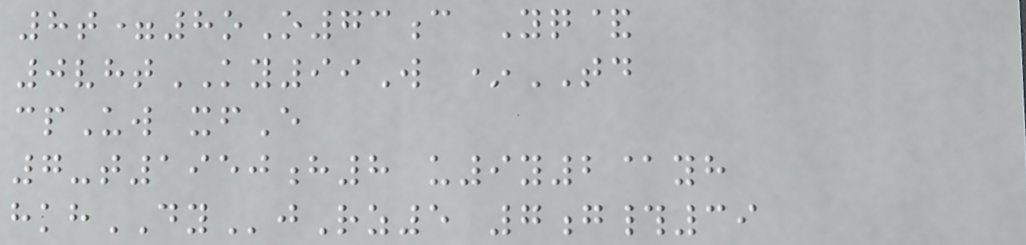8t=8oO73c Yq&
0vhtKY99W *TD
cpUw xfE
7-t1950h8 u9y2@yh
hkhDYjRz5 7g#39
